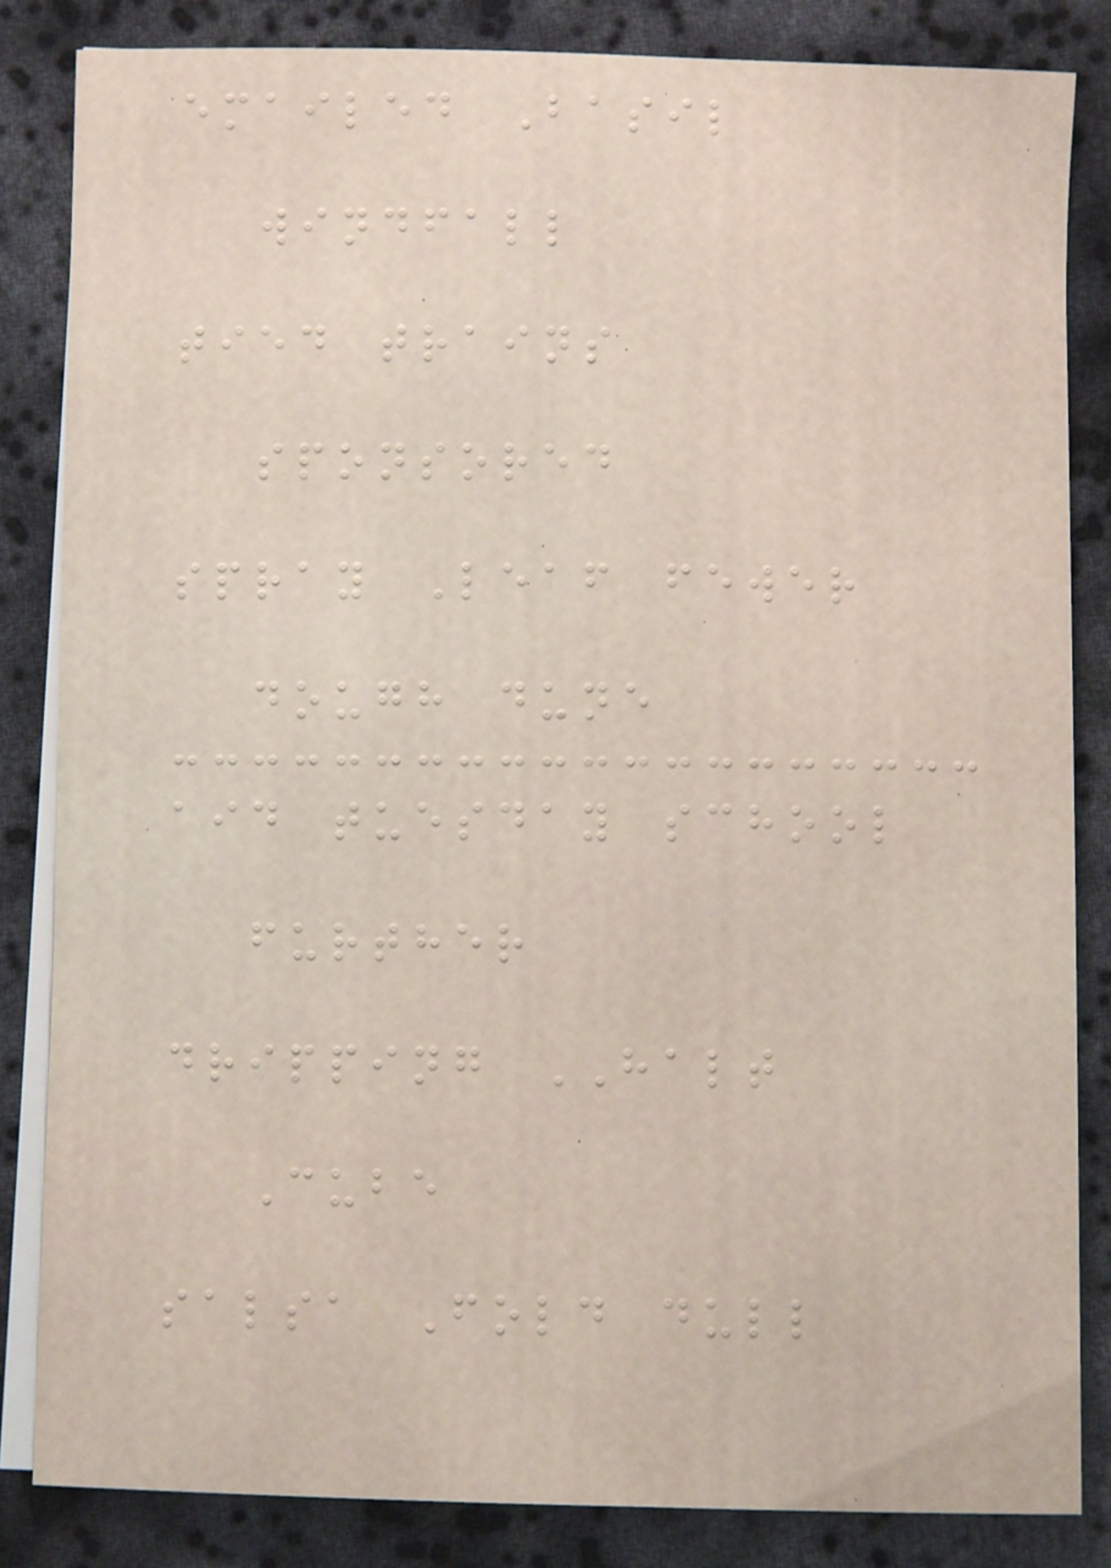emailed Basil
windfall
tied trains
sponsored
spray Leaf fewer
dough dune
aid tuesday school
further
dripping HALT
Cube
salsa Fold dull
